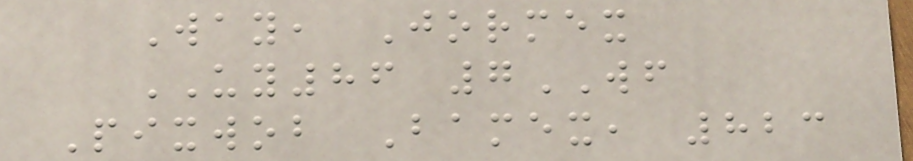Way, Jormex
UY86 7WF
Pixwob Bamex, 823
